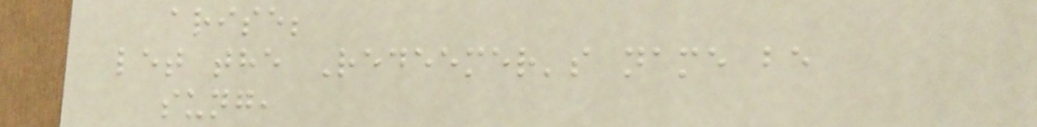arise;
let the Redeemer's name be
sung,
